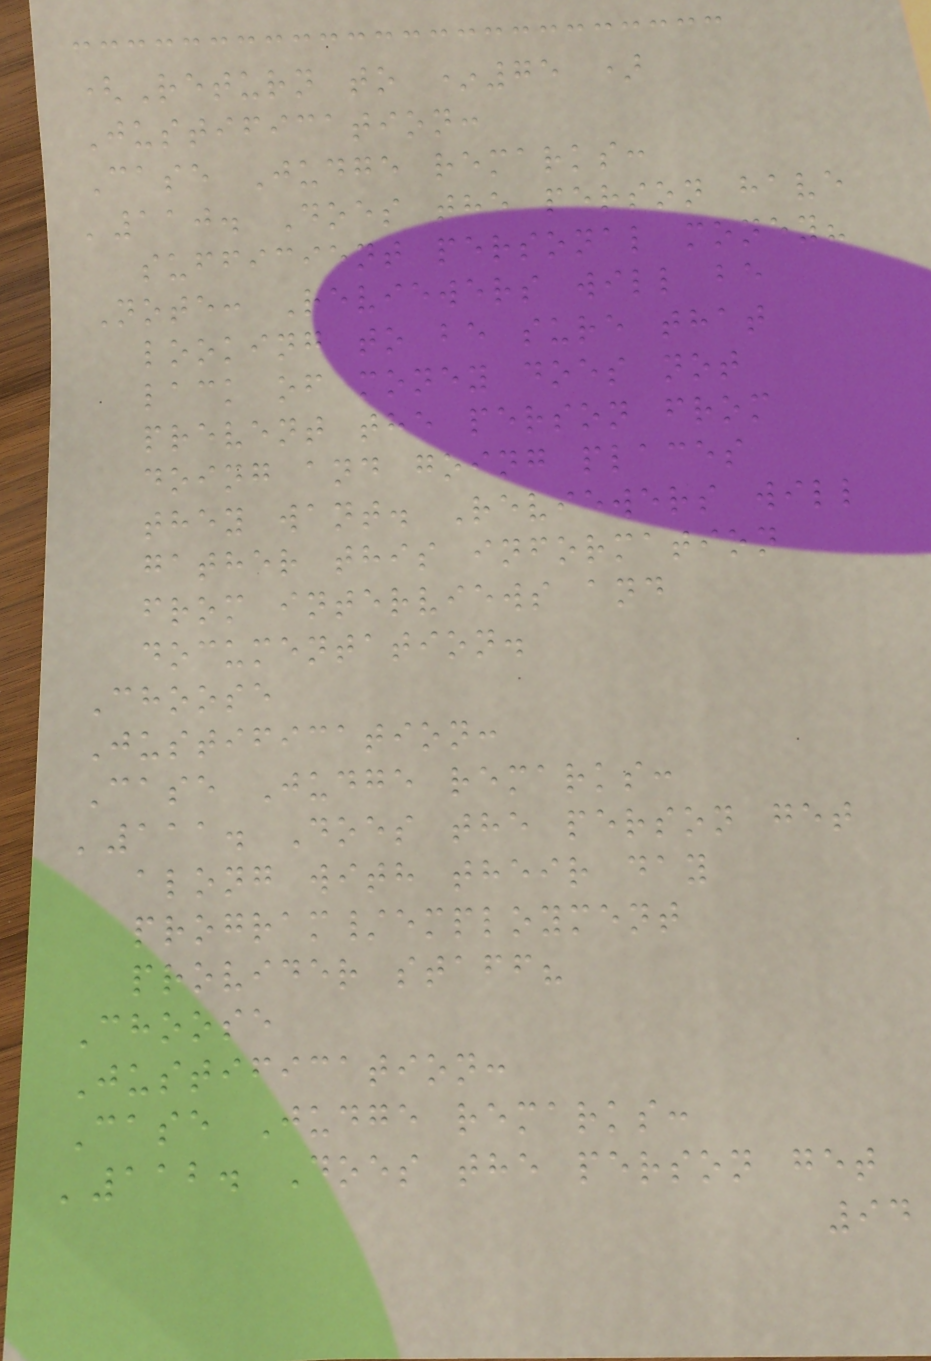(Return to *75 )
Justification:
Case Judge remarks:
'110. Does the person have
sufficient personal money?
Note: Reviewers will be
looking to be sure that
lack of money does not
prevent the person from
doing and going places
they want. Reviewers will
gather this information
from interviews and
documentation.
Choose
Justification:
Case Judge remarks:
'111. Does the person get
along with their day
program/employment
provider staff?
Choose
Justification:
Case Judge remarks:
'112. Does the person get
94
